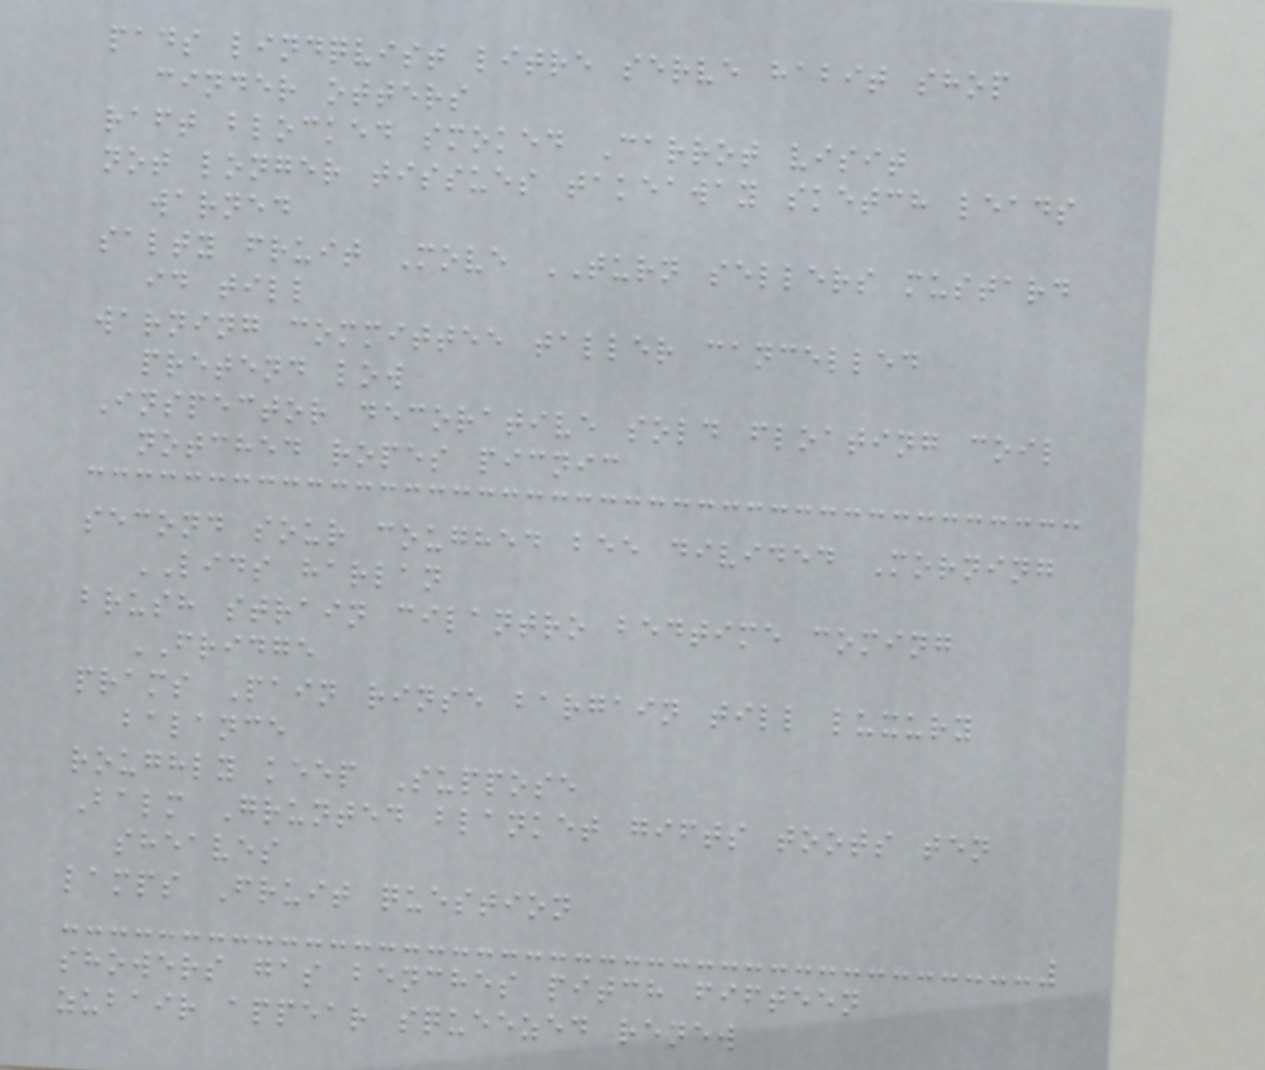pads lindqvist litre serve habit shop
cinder otters
raft blocked smoked Carrot visit
not longer tissues takeaway sketch leads
warned
salty fruit Move TURN sellers mustard
id till
warning committee taller cancelled
pretend low
Inspector decorative sold floating coil
notched ropes picnic
second sour coughed bee divided Morning
LIDS harlan
brush strain cilantro bedtime coming
FRIDGE
prams Pain rinse bargain till luxury
balance
roughly keep Suppose
Balm Grunted blanket gifts toots ten
sheaves
lamps Fruit question
showers gas benches pitch fifteen
zubair appear squeezed renew
